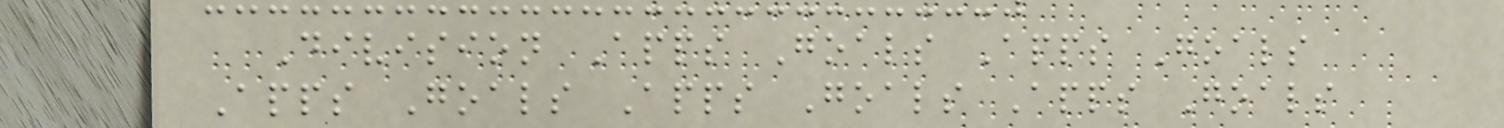Division Apps Goals Apps Goals
Apps Goals Apps Goals Apps Goals
